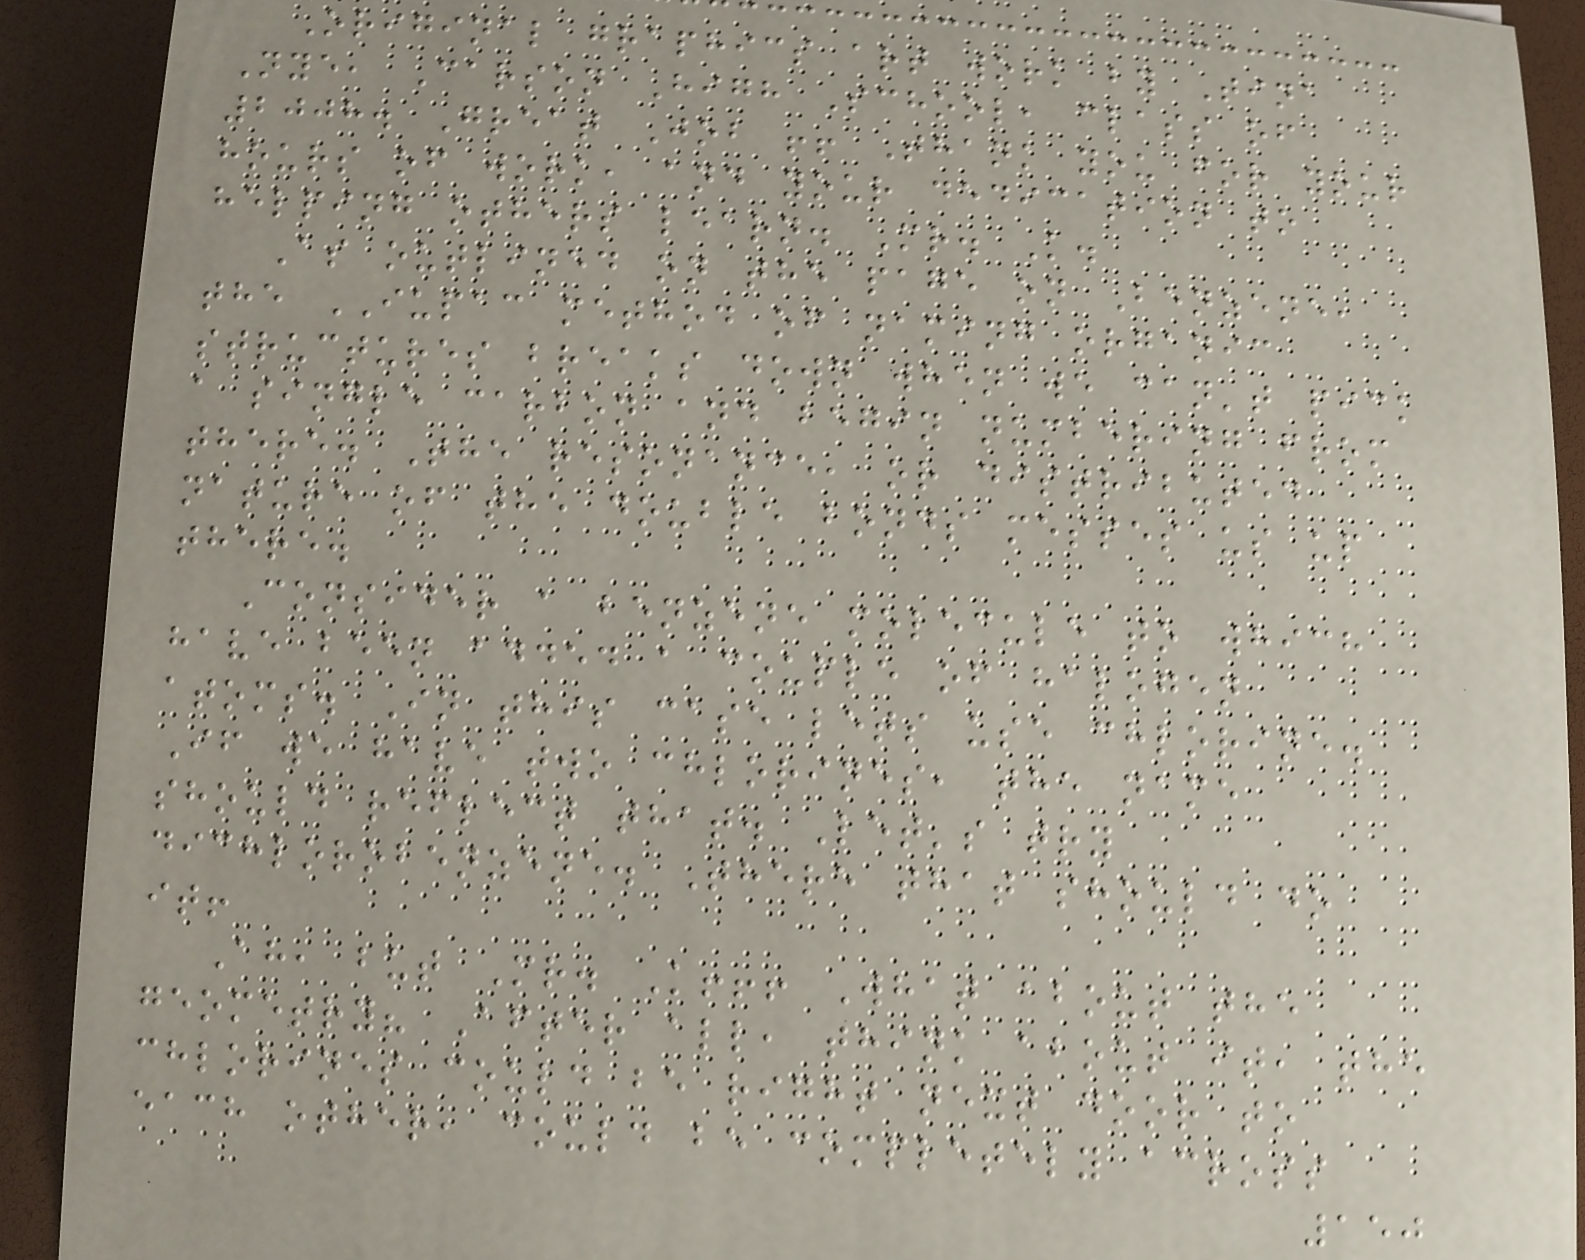Original graphics art work by Tina
Nye, Carson High School, class of
2008. Great Job !! Thank you for your
hours of work, and your dedication to
helping others learn. Mr. K.
As outlined on the page on Benzene,
the IUPAC method of naming organic
structures breaks down when we can't pick
a single carbon and begin numbering from
there. The resonance, or distributed
nature of the double bonds messes us up
there.
Consider a benzene molecule to which
have been added a couple of halogen
atoms. In this case lets use chlorine.
If we have two chlorines, the name
should reflect that. Let's try
dichlorobenzene. There that should do
it!
Ah, but Mr. K!!! What about the
geometry? After all, think about it, the
chlorines could be right next door to
each other, could be completely across
150
